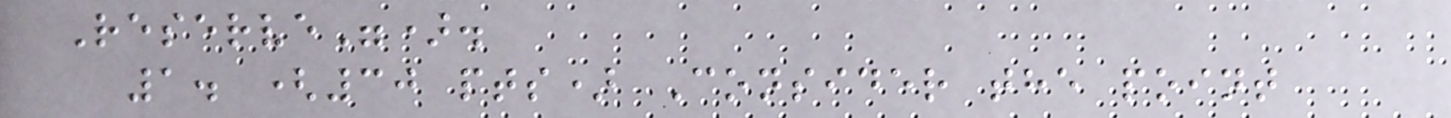Reserve").
1. (30 pts) Consider the point
